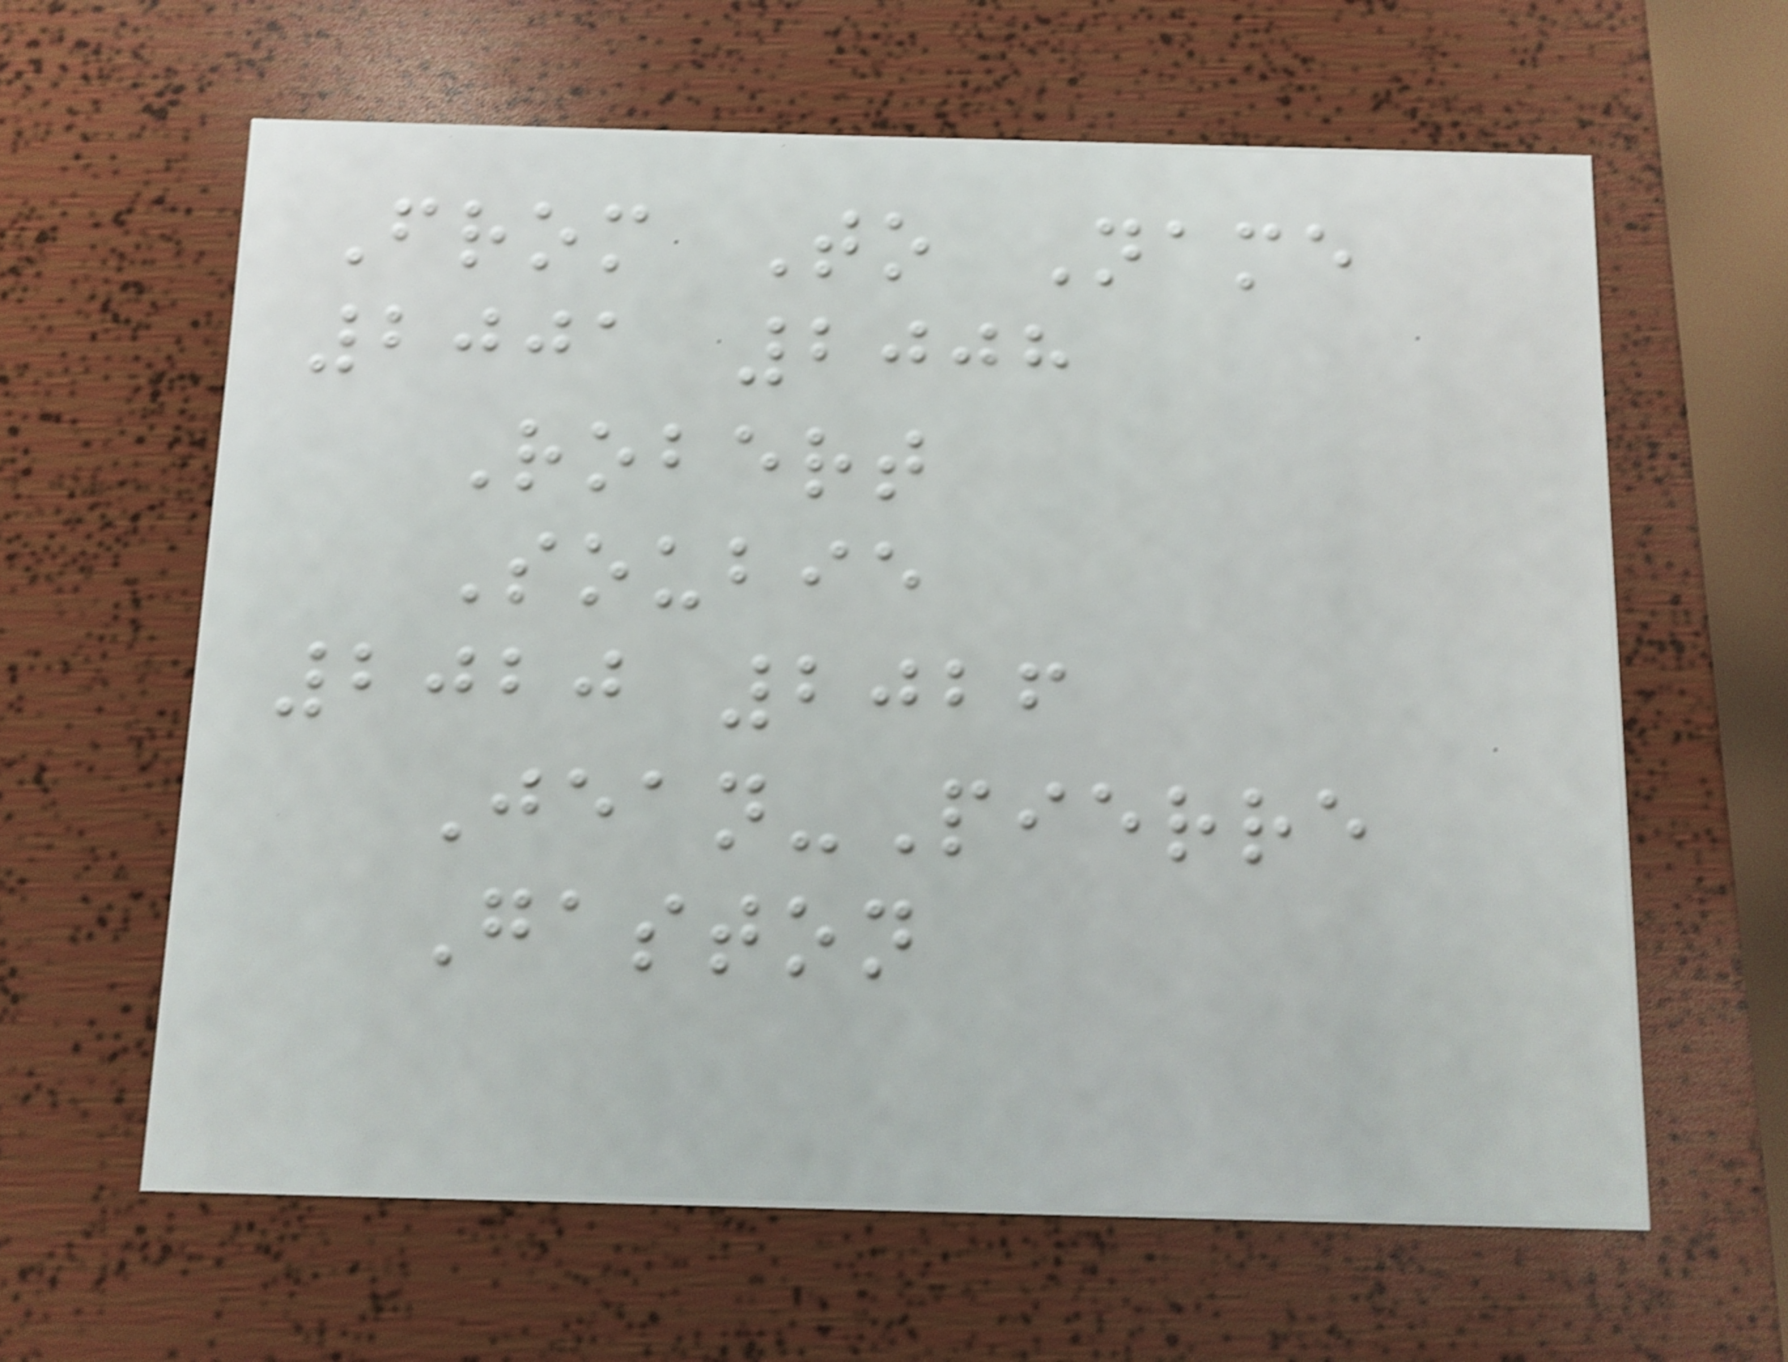From To Name
2001 2008
Robert
Soubie
2020 2026
Jean-Pierre
Gaston
